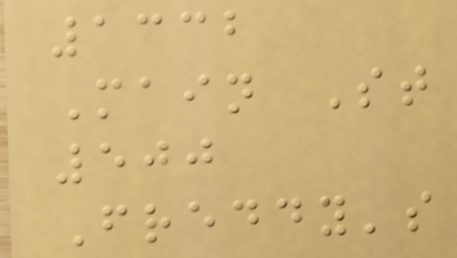1332
Main St
500
Freddy's
